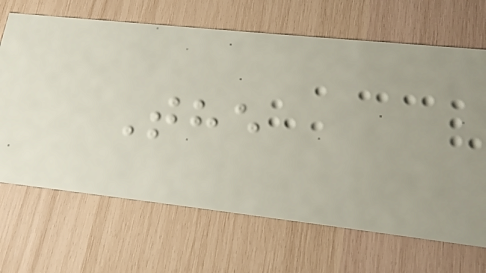The
